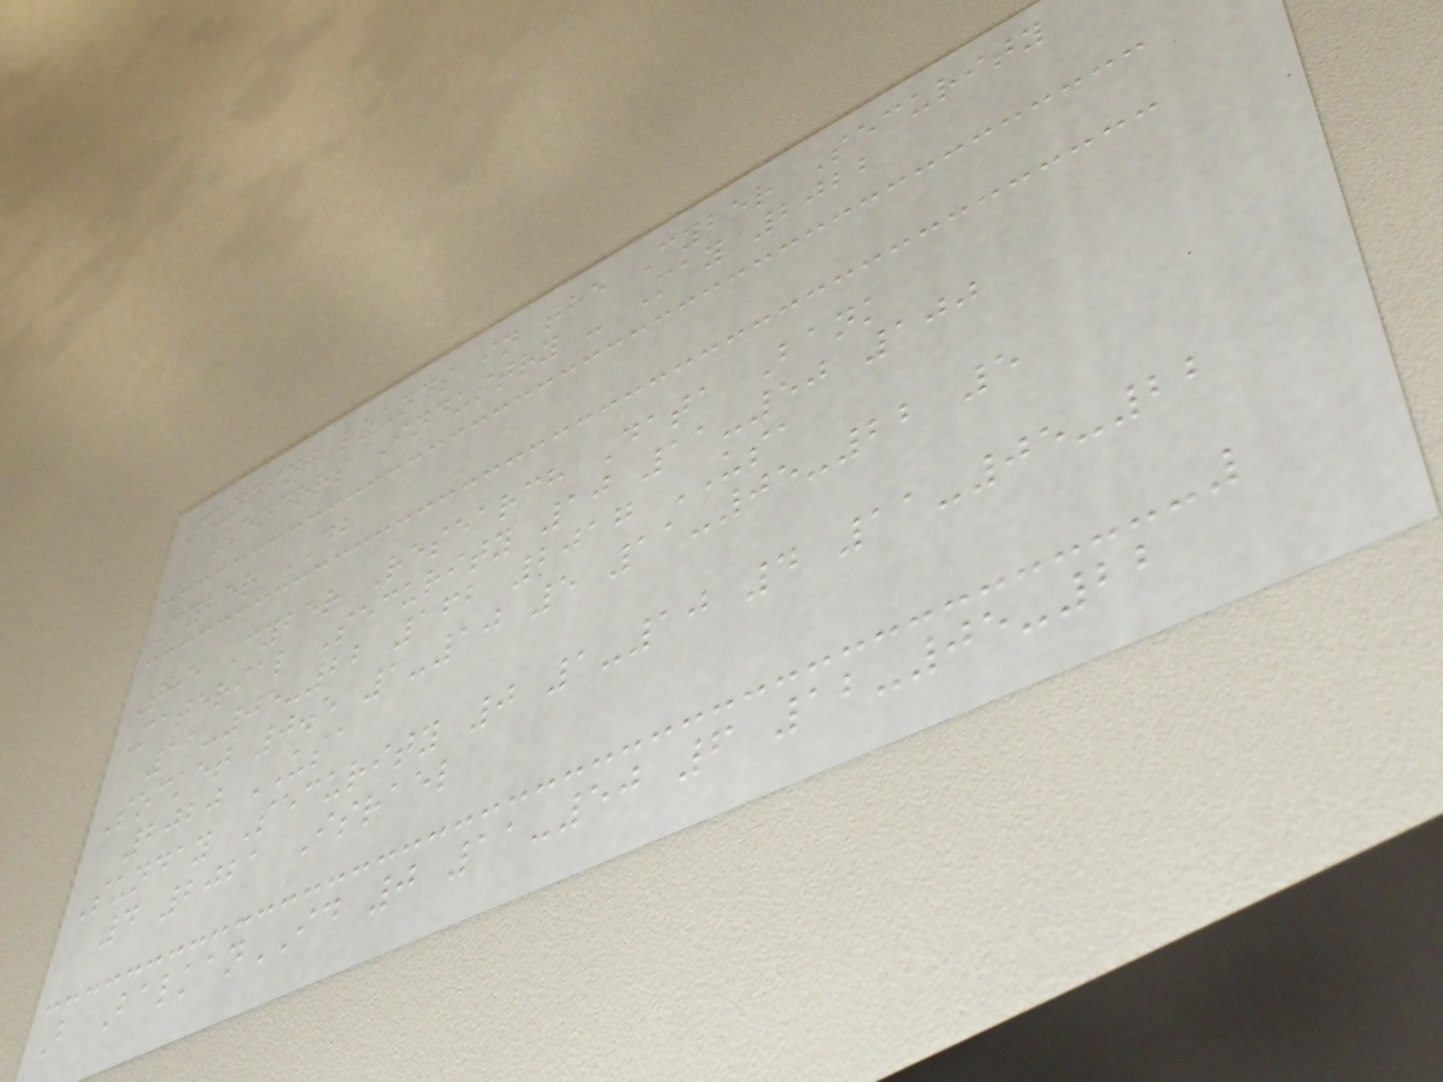Funding rounds in the Cyber Security
Vendors Industry - May 2022
Cyber DB
The Cyber Research Data Bank
Material Security 10 11-50 100
11-05-22 162 2017 USA
Socket 0.5 1-10 5 11-05-22 5
2020 USA
Sunday Security 0 1-10 4 11-05-22
4 2021 Israel
B BalkanID 0 11-50 6 12-05-22
